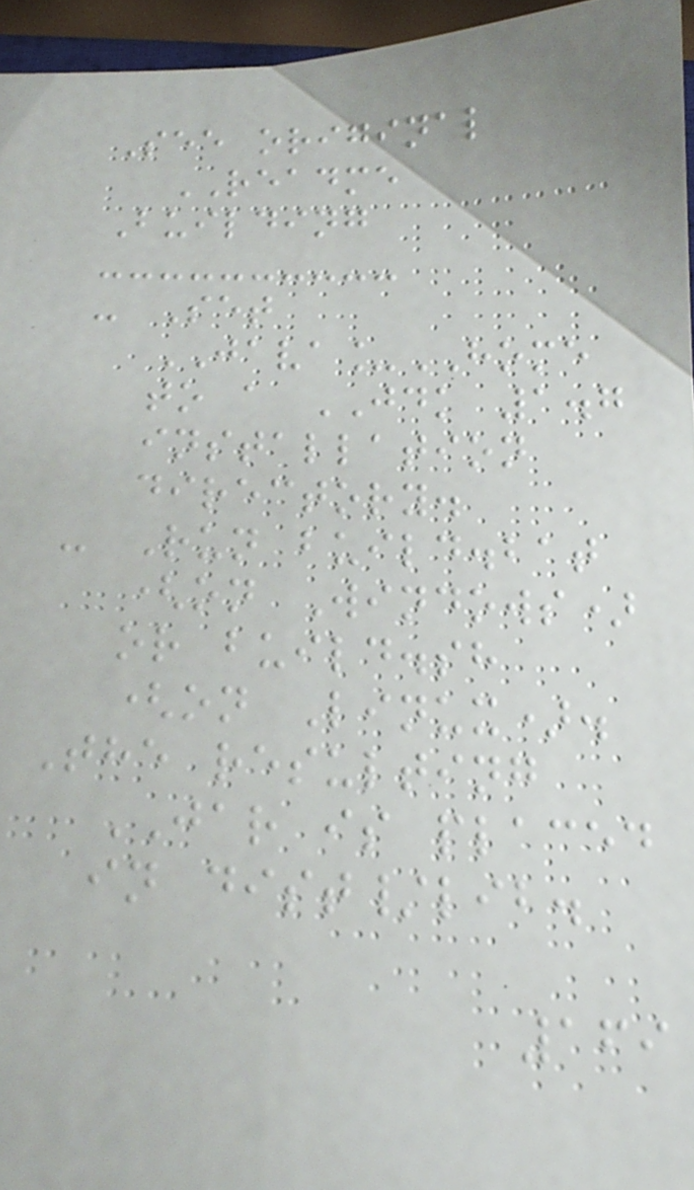See original
README
Building
- Set
JAVA_HOME
to a JDK 1.7
installation
directory.
- Run build.bat
(on Windows)
or build.sh
(on Linux).
The resulting
JAR is placed
in dist/lib.
169
